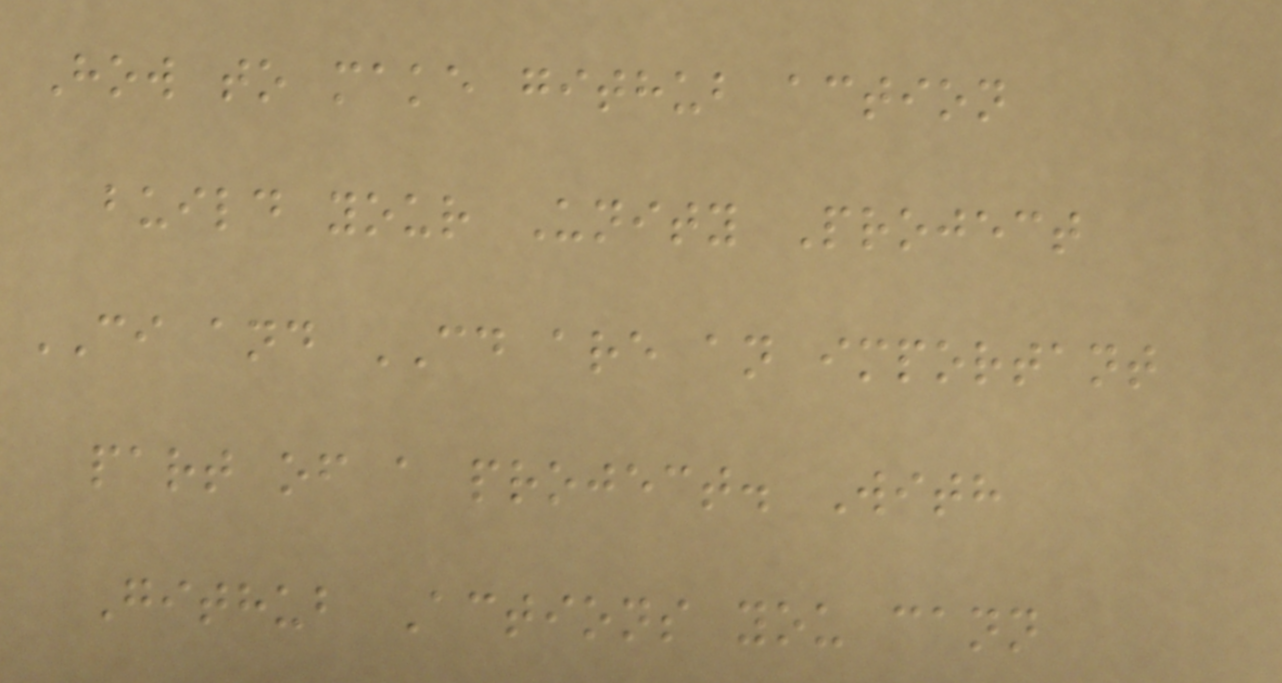How to make github action
build your Unity Project
CI and CD are an important
part of a project. With
Github Actions you cann
